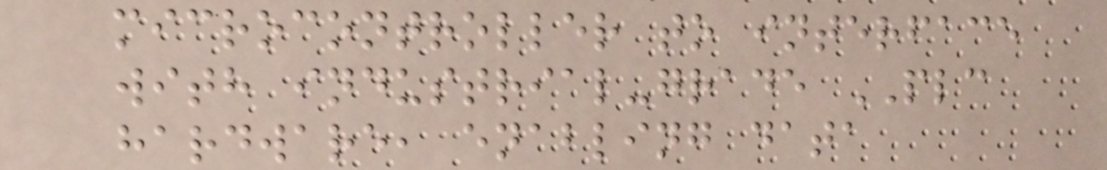microcontroller to interface
with industrial-grade PLC
hardware, enabling data
